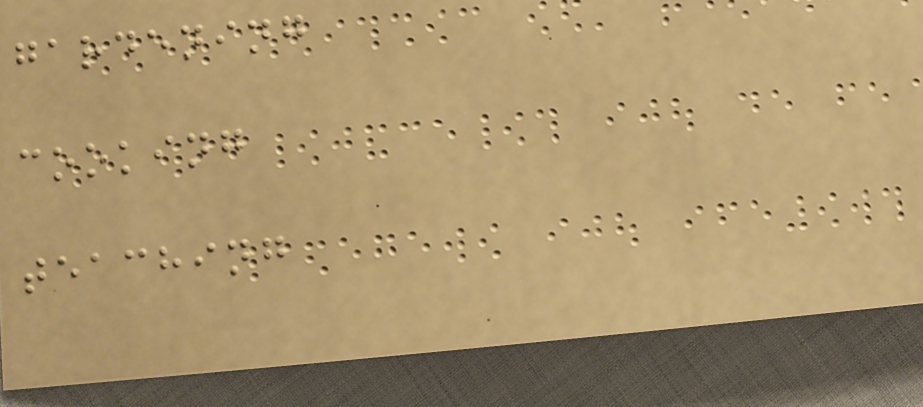gardening
cooking
teaching
